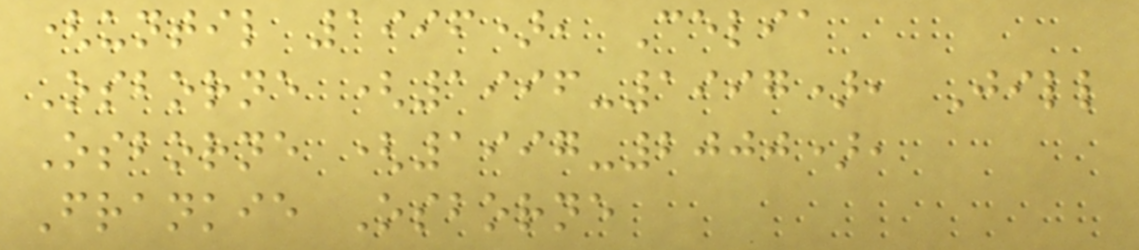(until 1996), Celia
Osborne (1996-1997), Jill
Osborne (1997-2000),
Frankie Osborne
